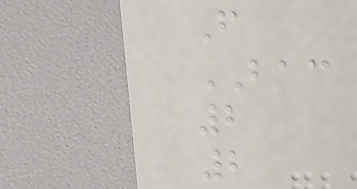F
BAC
2
2
